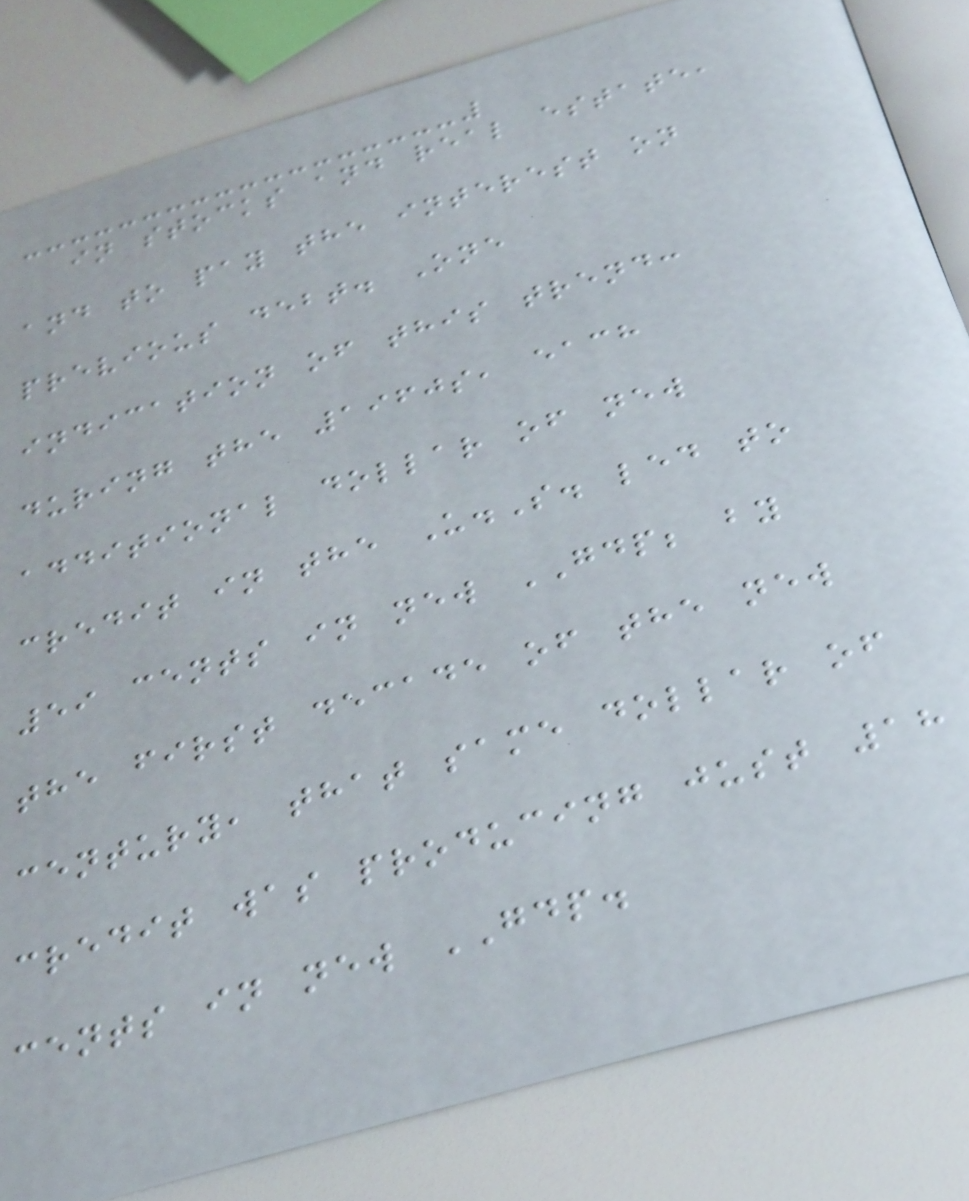in stocks and real estate,
and to pay the interest on
previous debt. One
indication of this trend:
during the 1960s, each
additional dollar of new
credit in the U.S. led to
59 cents in new GDP; by
the first decade of the new
century, that same dollar of
credit was producing just 18
cents in new GDP.
